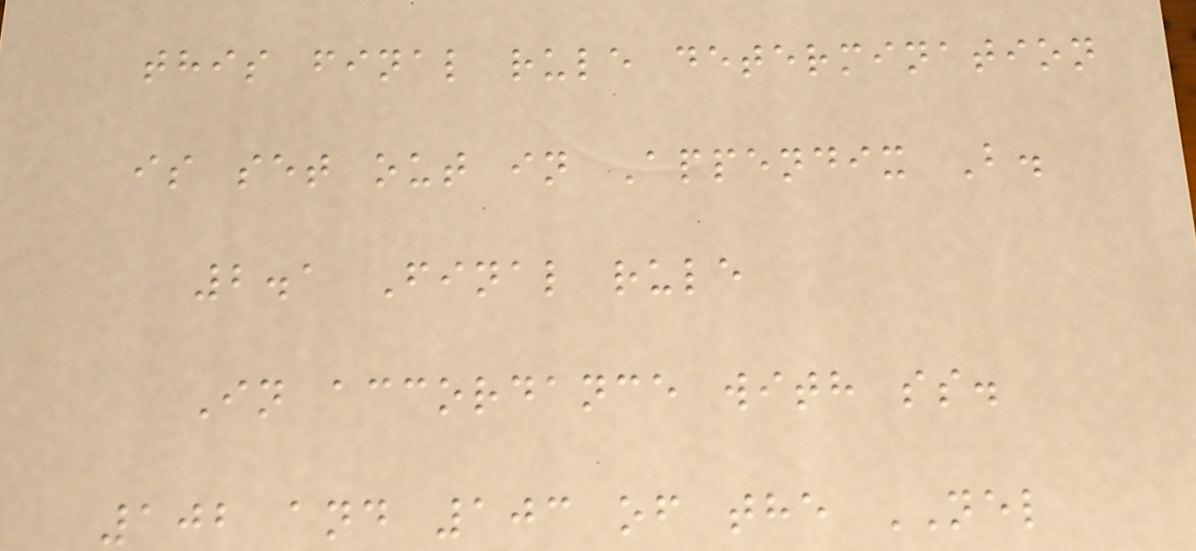this final rule determination
is set out in Appendix B.
2.1 Final rule
In accordance with ss.
102 and 103 of the NEL
